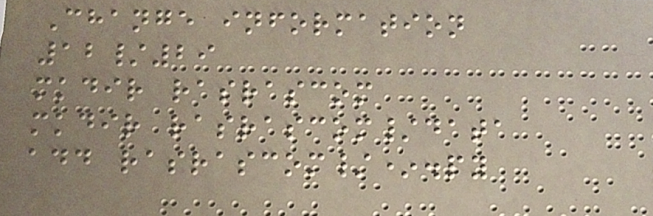Change information
12/29
mkdir rasrascom
mkdir rasrascom/data
add rasrascom/*.py
